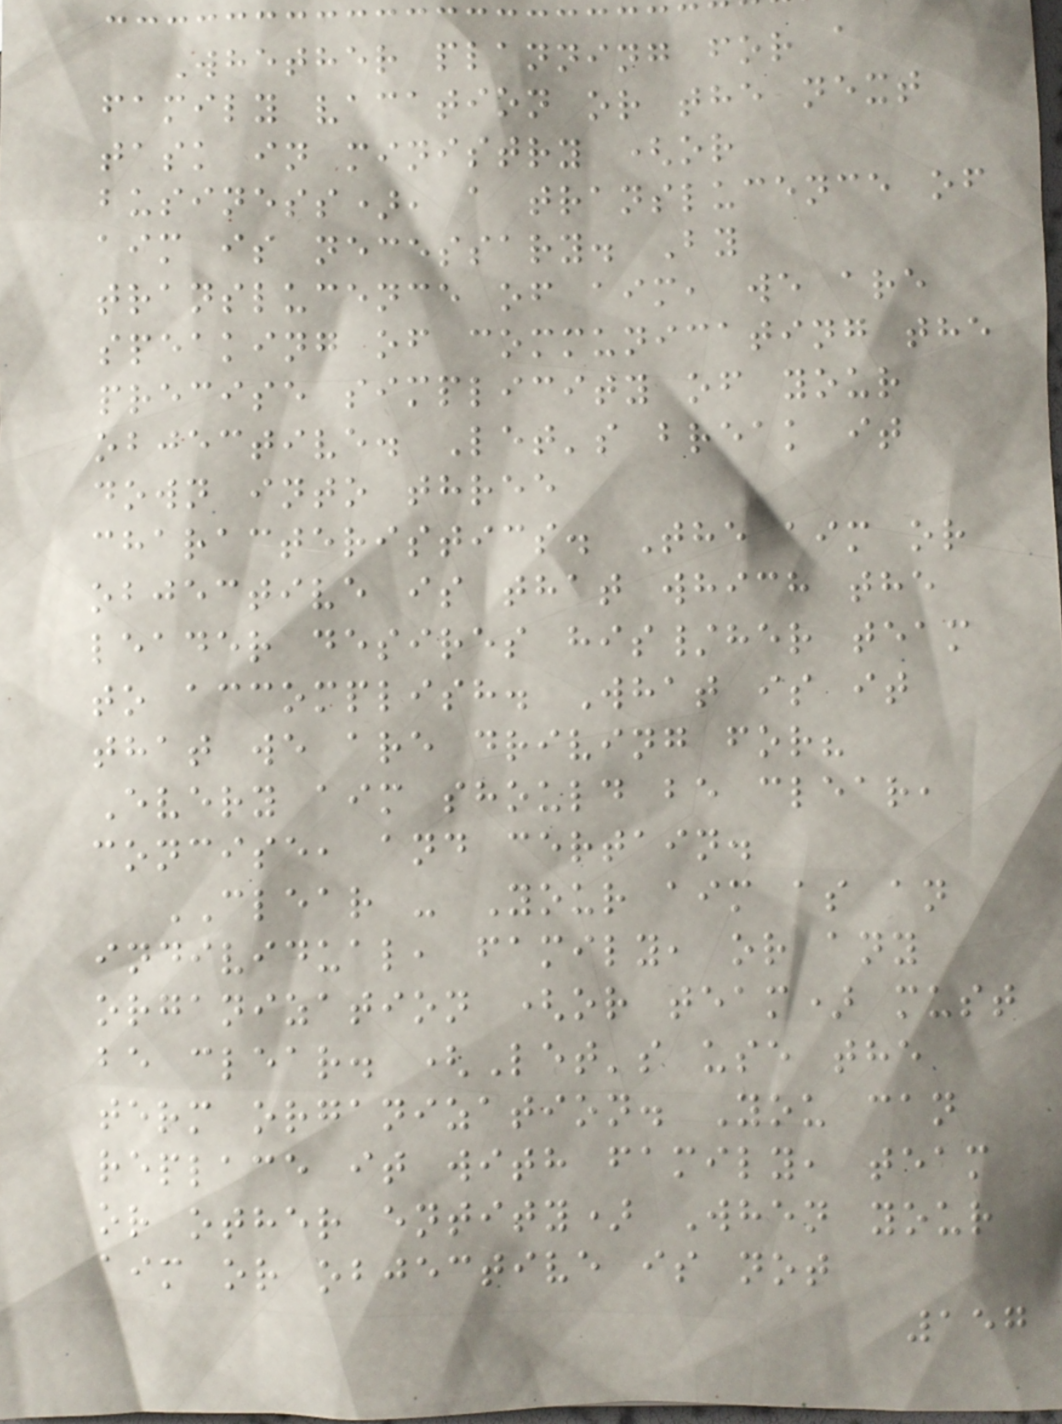Whether planning for a
family vacation or the next
task in ministry (or
business), a translucence of
aim is necessary. By
translucence of aim, we are
speaking of communicating the
precise simplicity of your
objective. Let's break it
down into three
characteristics. The aim or
objective is that which the
leader desires his/her team
to accomplish. What is it
that we are driving for?
Every aim should be clear,
concise, and certain.
CLEAR - Your aim as an
individual, family, or any
organization (or team) must
be clear. (Let's use the
term organization. You can
replace it with family, team
or other entity) When your
aim or objective is not
157
